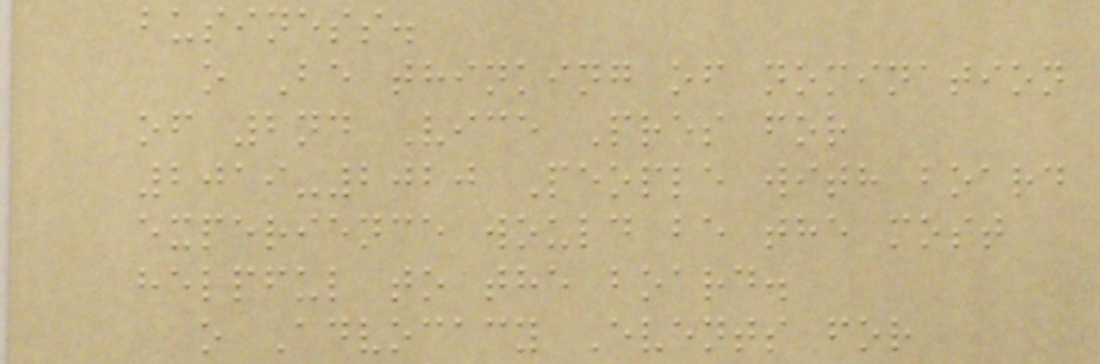business.
o Be thinking of nomination
of 2nd Vice Pres for
2019-2020 People with board
experience would be the most
helpful to the board.
o Advocacy Events for
